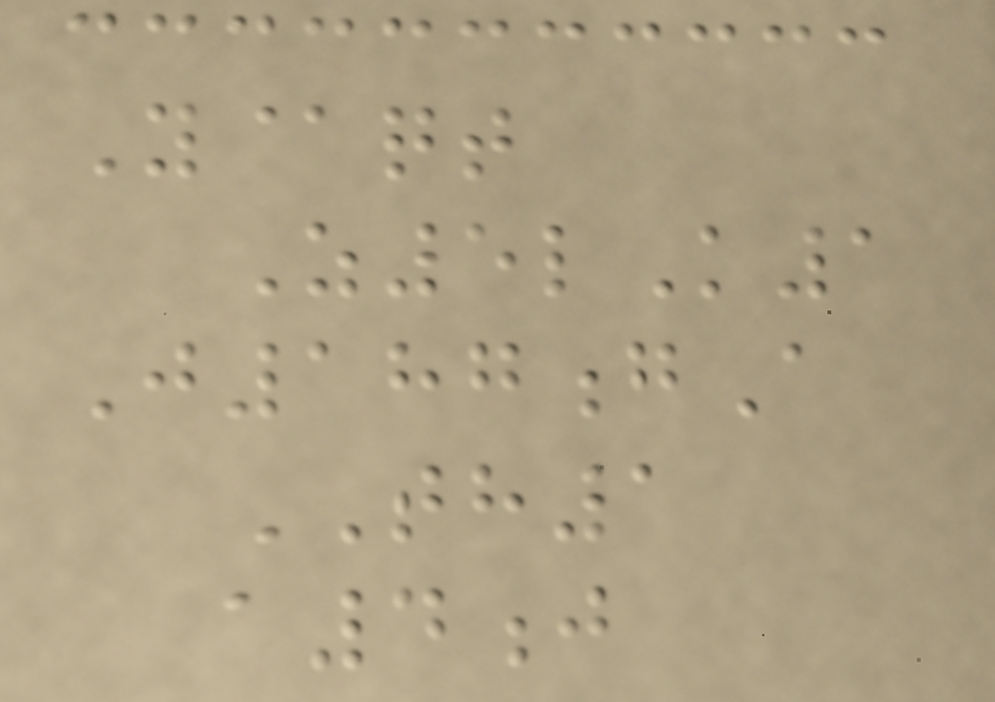Y@qt
Z5lK1
J187gA
TH1
a4j
